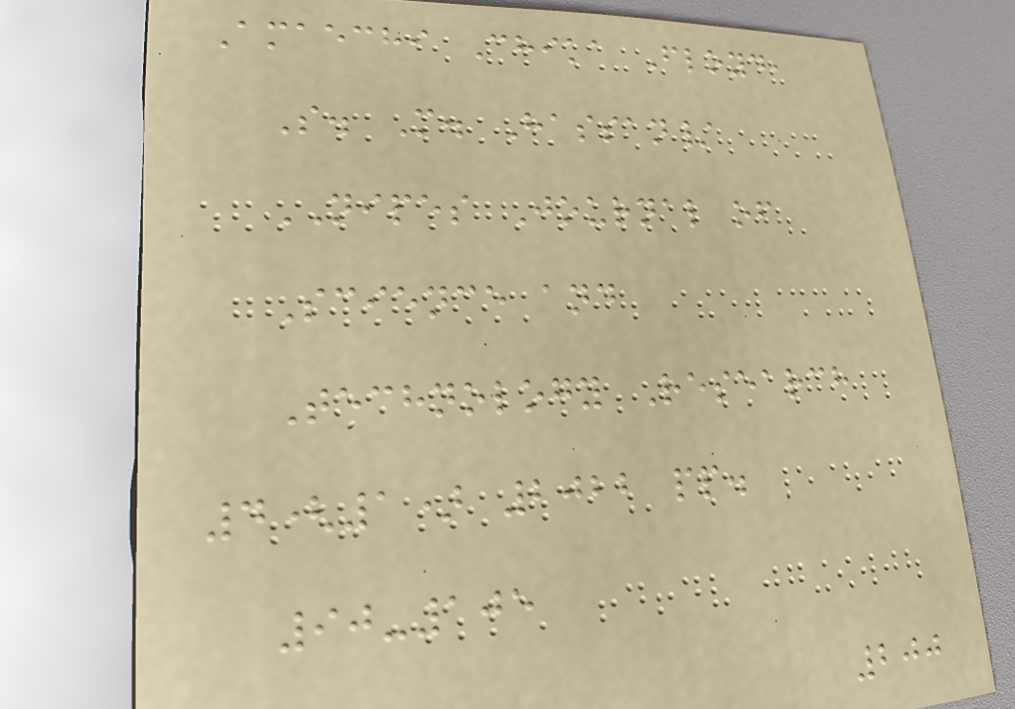Amaechi Chika Floyd,
S. M. Hassan/
NIPES Journal of
Science and
Technology Research
4(1) 2022 pp.
90-105
200
